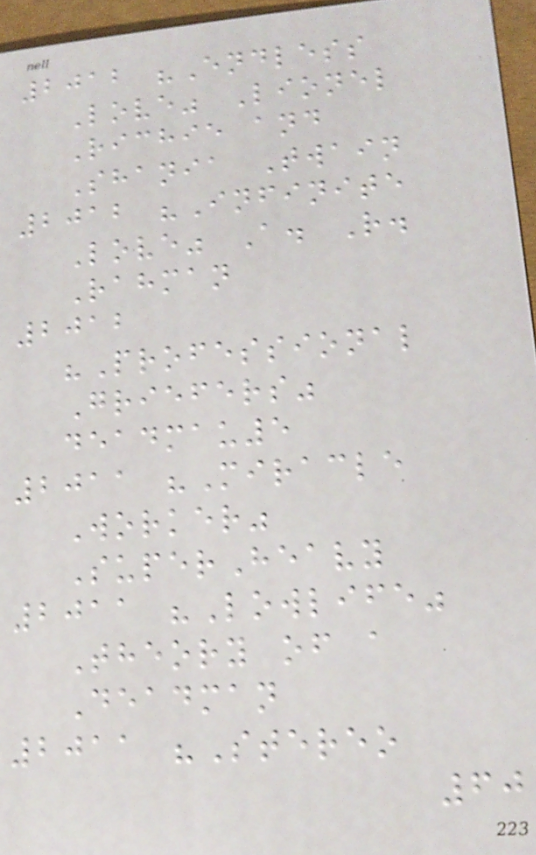2012 "Endless
Love" Lionel
Richie and
Shania Twain
2012 "Infinite
Love" A. R.
Rahman
2012
"Professional
Griefers"
deadmau5
2011 "Miracle
Worker"
SuperHeavy
2011 "Lowlife"
Theory of a
Deadman
2011 "Stereo
60
